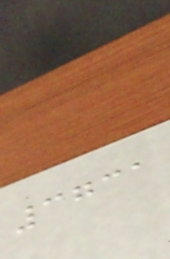3731
